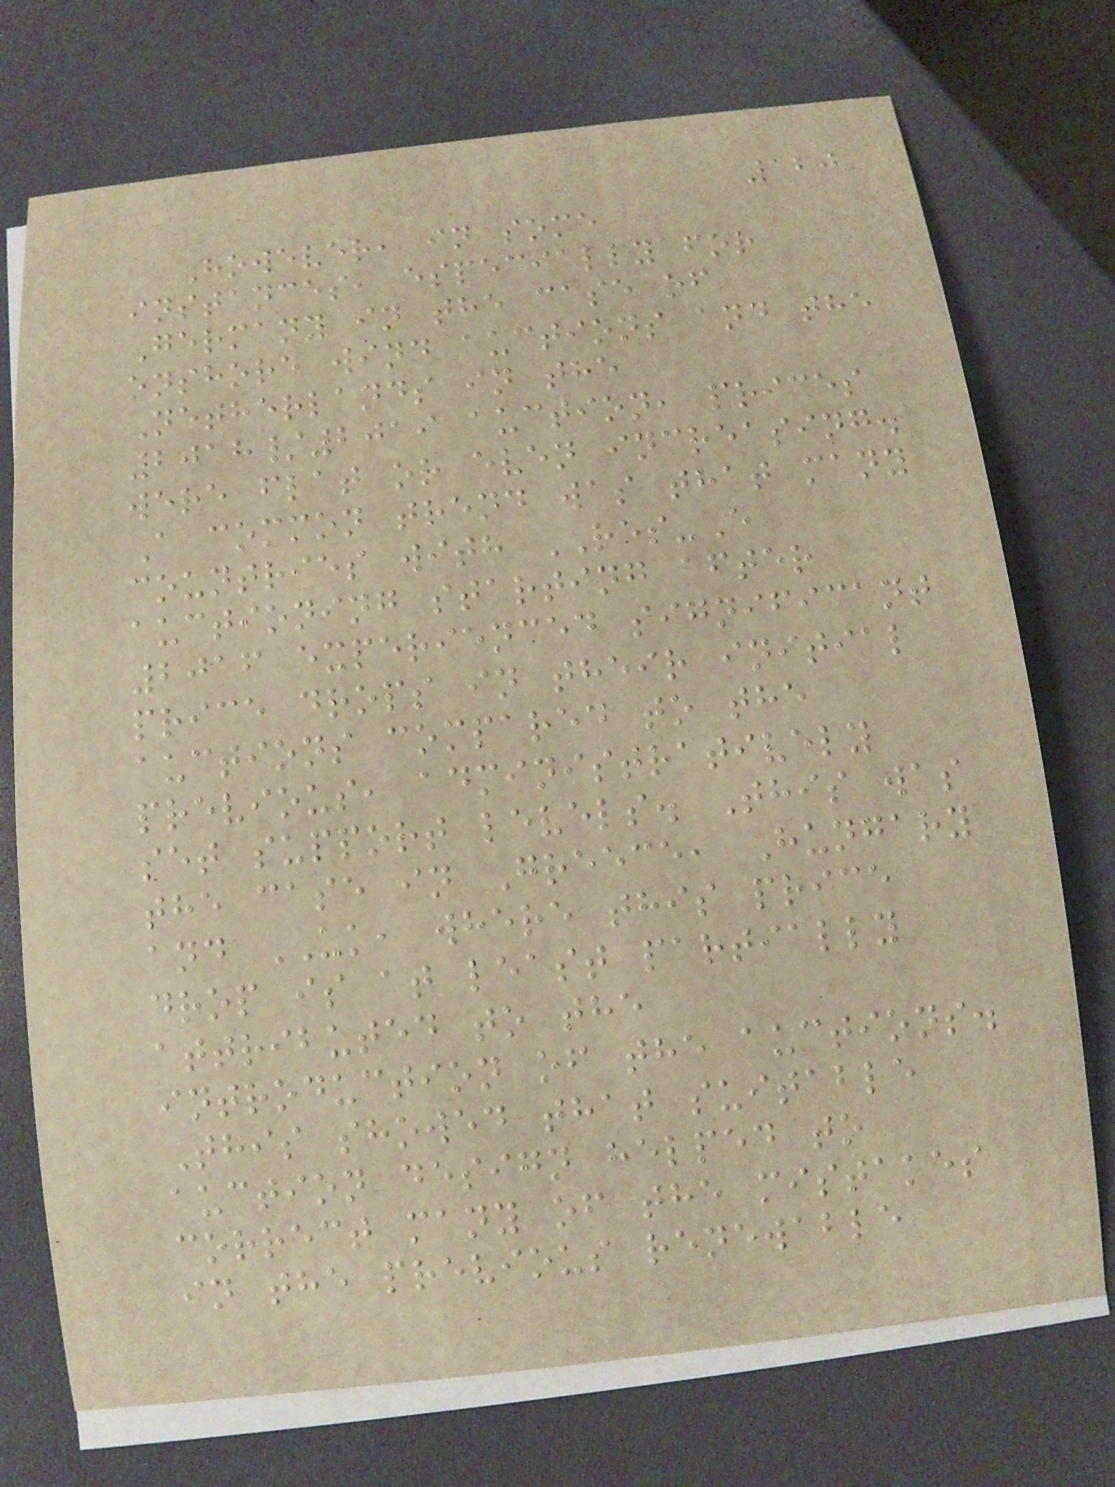120
However, in some
instances, especially for
Germany in the case of
onshore wind auctions and the
Netherlands in the
2018/2019 auction, prices
were flat or even increasing.
A common trend was that many
countries with RES-E
auctioning starting after
2016 experienced significant
price drops in their initial
auctions compared to the
previous, administratively
set support levels. This was
the case in Greece, Hungary
and UK, where this price
drop is at least partially
attributed to the
introduction of the auctions.
This showed that suitable
auction design helped to
correct many of the mistakes
in the previous renewable
